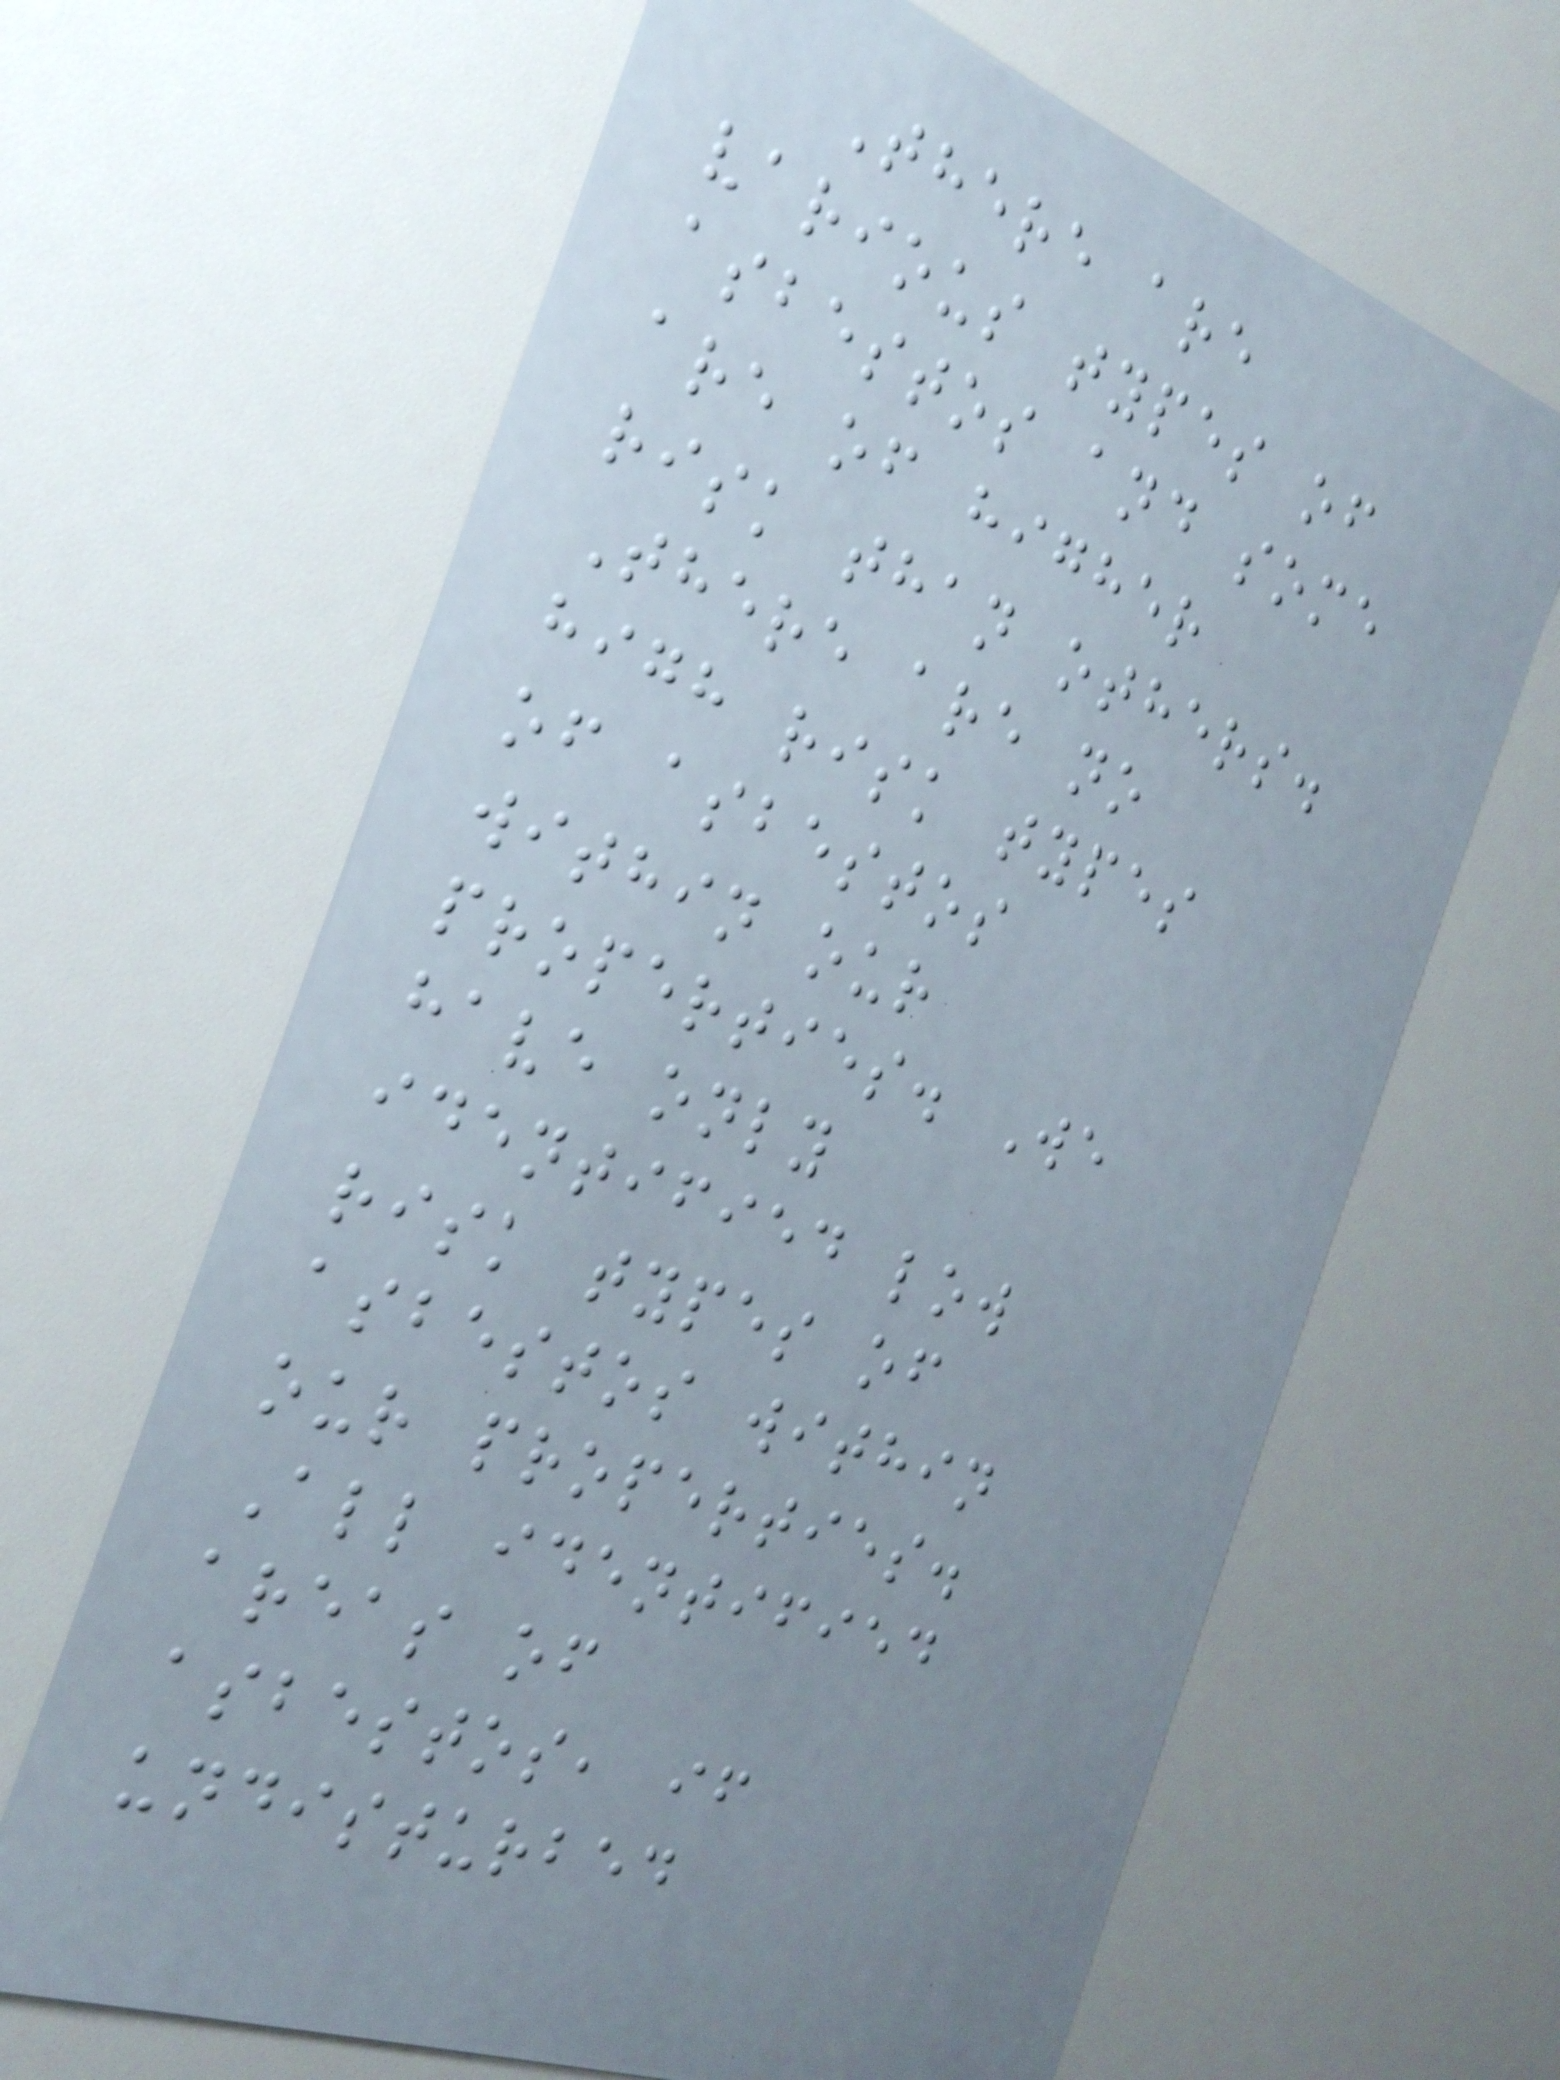There are
various types of
asbestos and some
are of higher
risk than others.
There are no
high risk types
of asbestos
within our
properties. We
have only
identified low
risk types of
asbestos within
our properties.
All identified
areas of
asbestos, if
undisturbed
